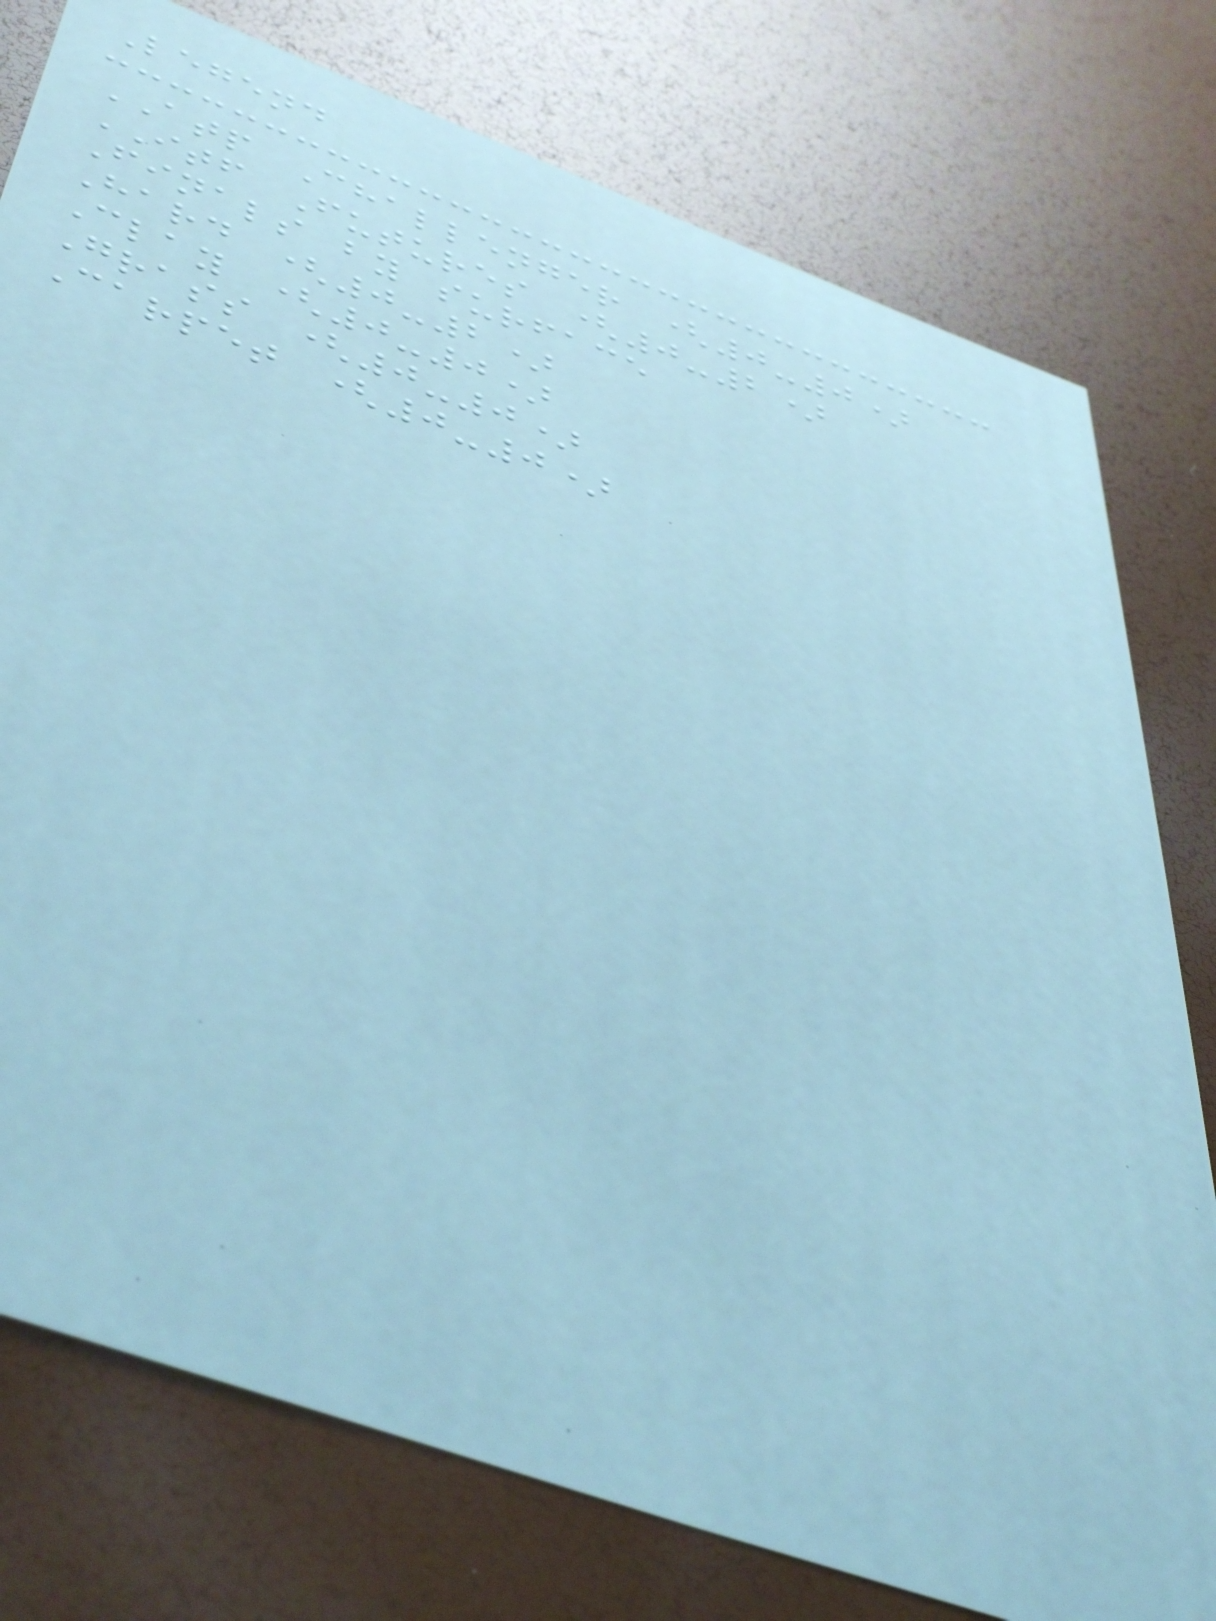Legend
ATP Challenger (0-0)
ITF Futures (0-2)
Finals by surface
Hard (0-2)
Clay (0-0)
Grass (0-0)
Carpet (0-0)
